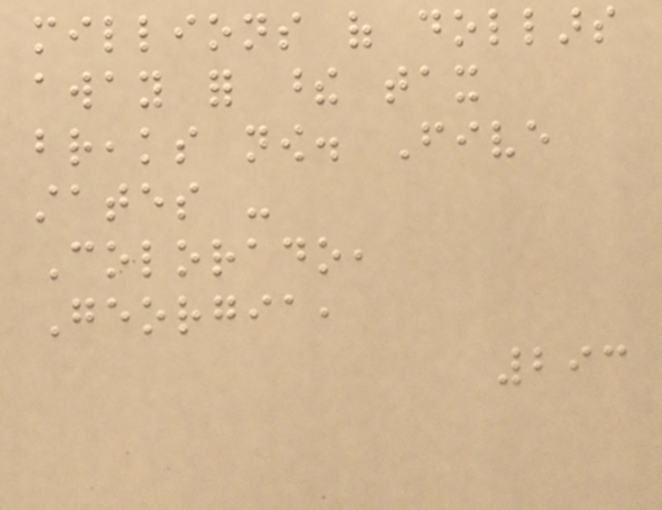millions of dollars
away for these tax
breaks now. Five
states -
Colorado,
Georgia,
293
